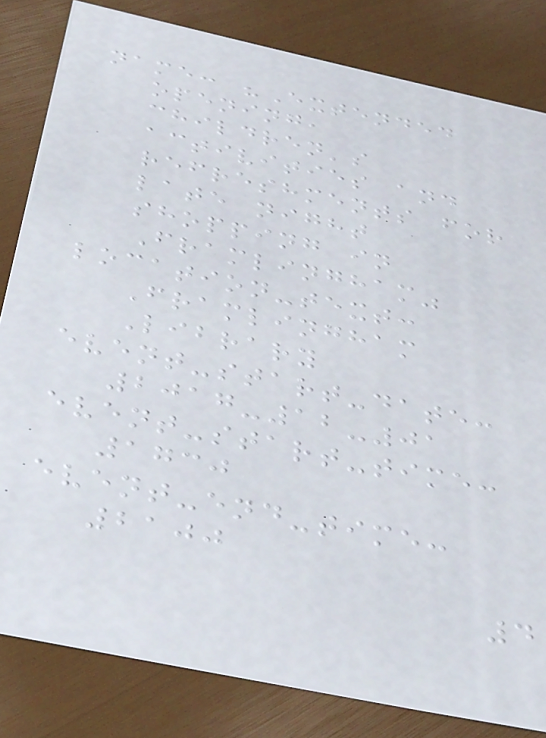name: "Extended
opening,
children's
activities and
refreshments for
late night
shopping in
Framlingham"
location-text:
Framlingham
Library
event-start-date:
2017-12-01
event-start-time:
1730
event-end-time:
2100
4
